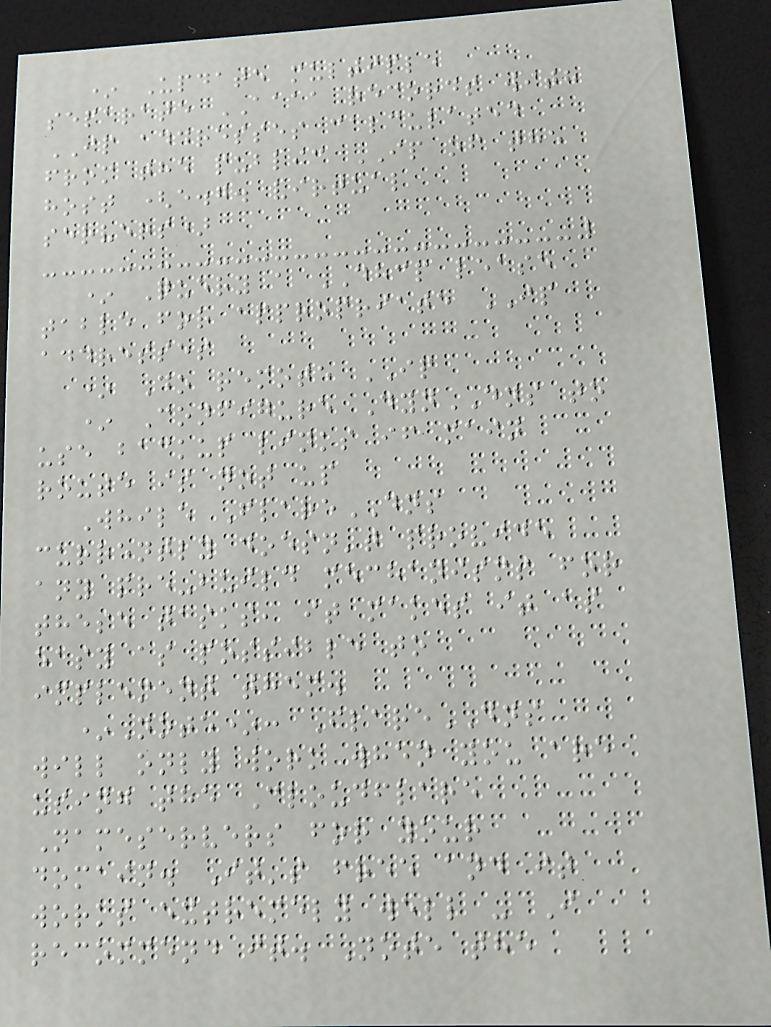* Update multiple
separate AAAA records with
IP addresses calculated
from the public IP of the
host (e.g. virtual
servers)
* Query a DHCP lease
table for appropriate IP
addresses
* Do remote IP
* Configure DynDNS to
use backup links if main
route is not up
While FlareDNS
currently doesn't provide
any pre-build mechanisms for
these tasks, it makes it as
easy as possible to
implement them.
*Note*: FlareDNS
will only work when you are
using the Cloudflare
Nameservers for your
domain. It's free and it
works extremely well - I
recommend it. Note the
